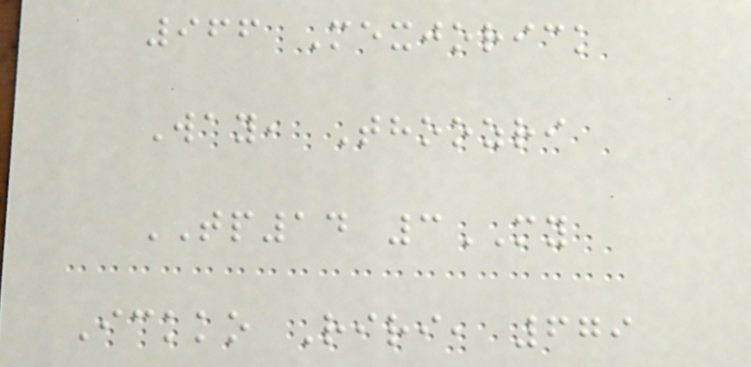966 Mexjorick
Way, Thoozri
TP14 3MY
Ickko Riri, 679
